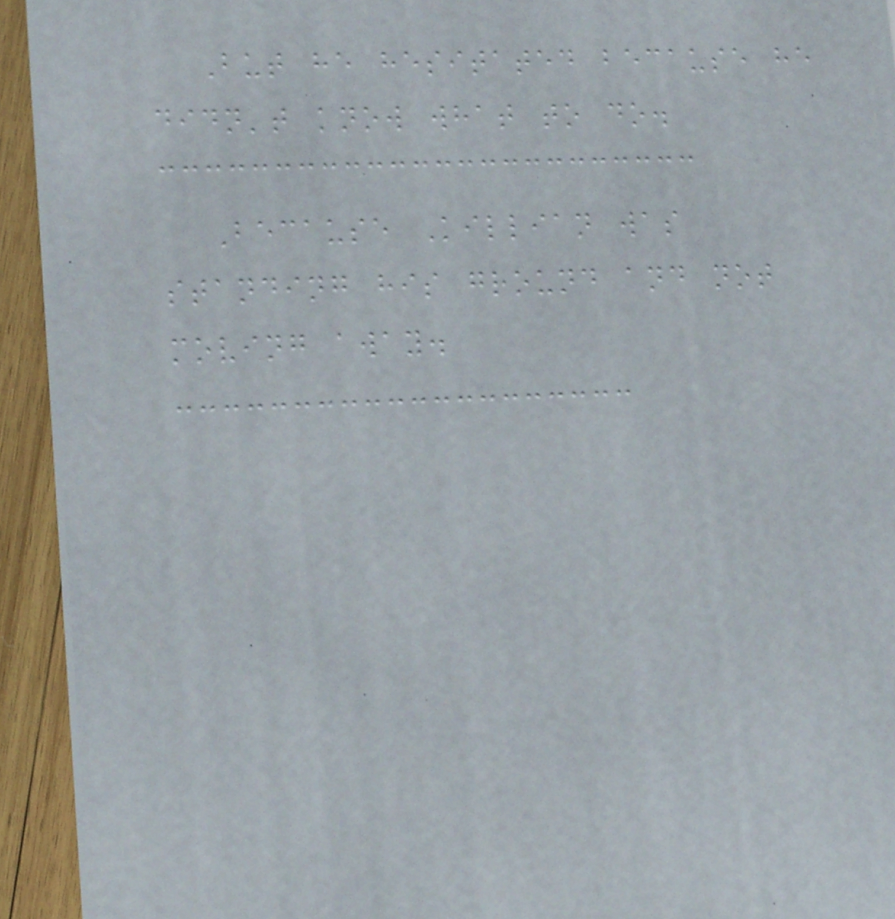But he hesitated because he
didn't know what to do.
Because Killian was
standing his ground and not
moving away.
